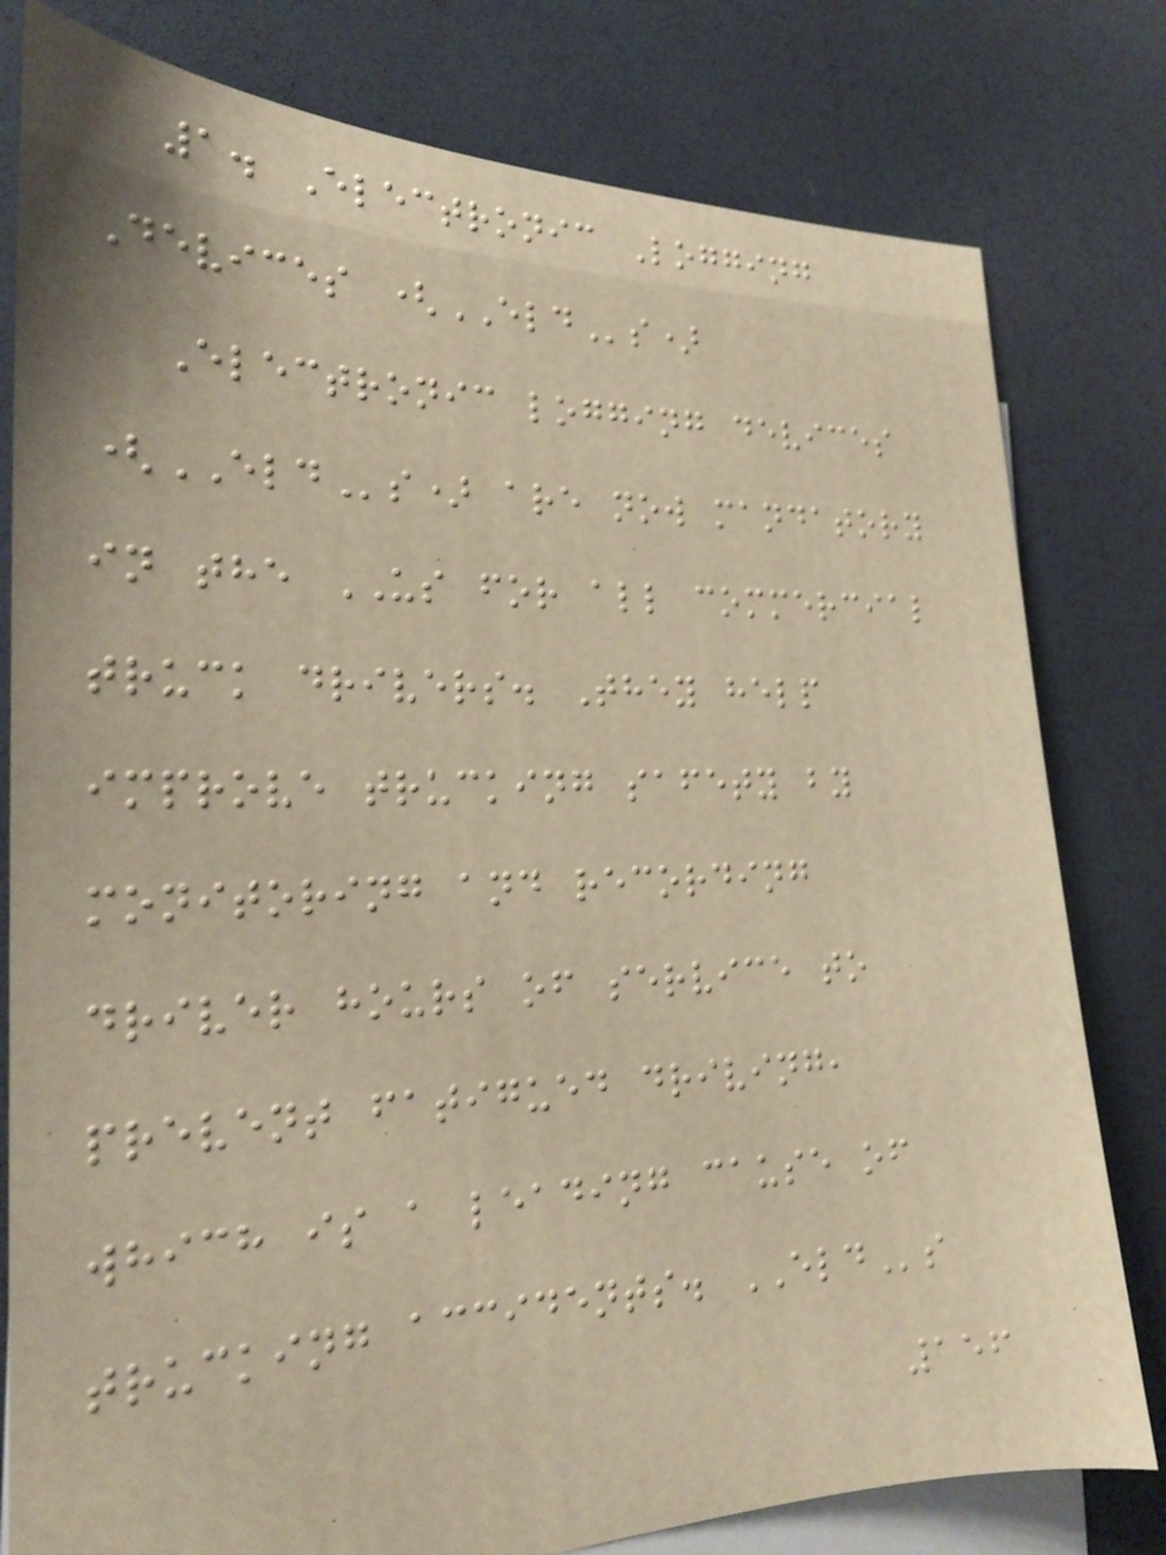1. Electronic Logging
Devices (ELDs)
Electronic logging devices
(ELDs) are now mandatory
in the US for all commercial
truck drivers. They help
improve trucking safety by
monitoring and recording
driver hours of service to
prevent fatigued driving,
which is a leading cause of
trucking accidents. ELDs
156
